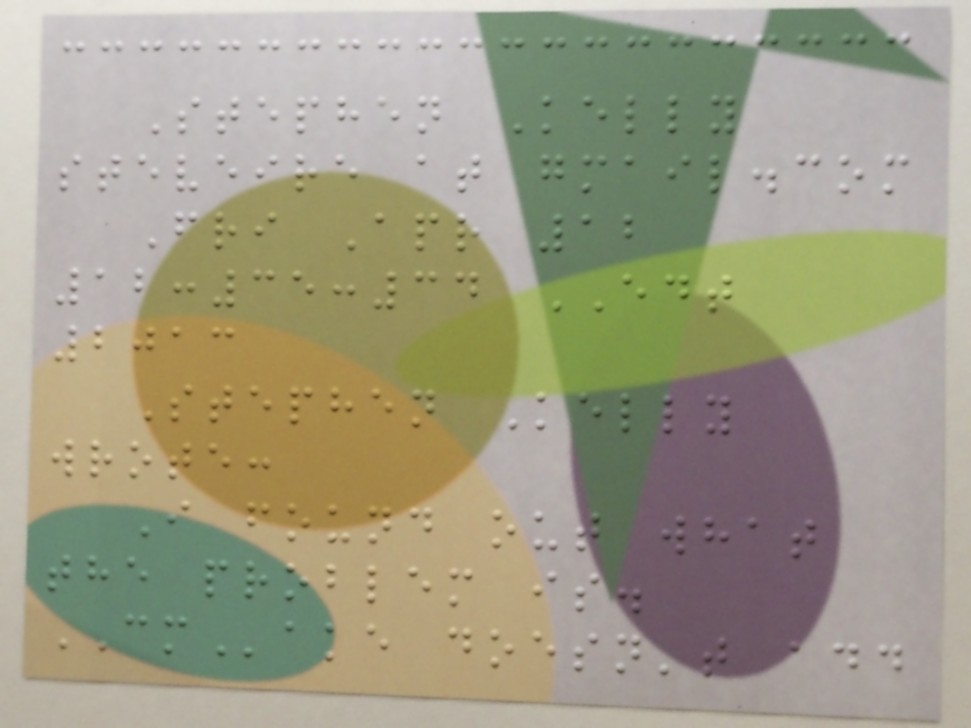Stephen Kelly
steveire at gmail.com
Fri Apr 12
12:35:34 EDT
2013
Stephen Kelly
wrote:
I found out what
the problem is.
CMake doesn't add
